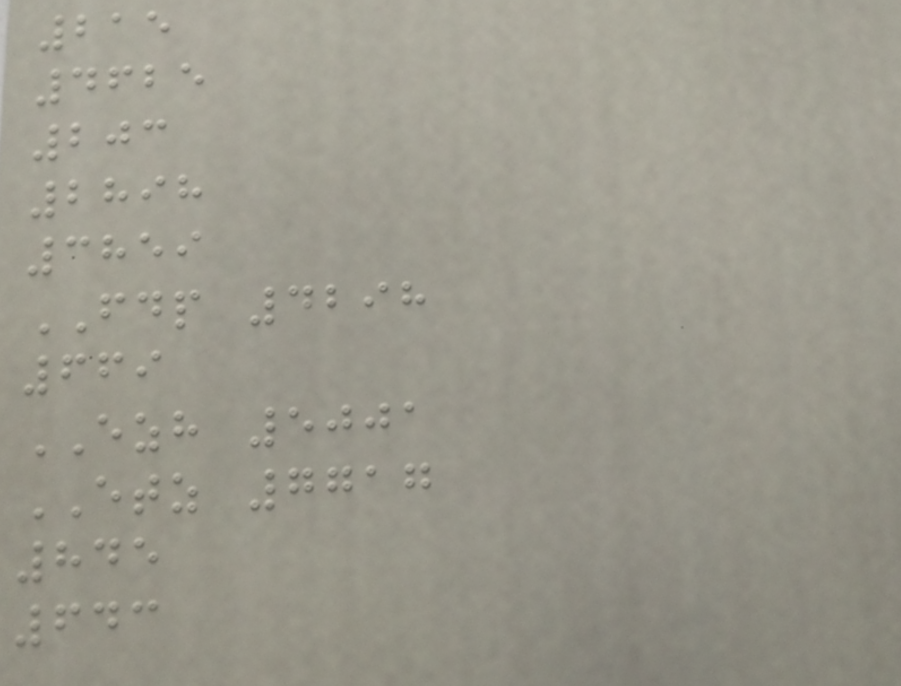215
4625
203
2898
3859
FDP 4298
669
EZH 5001
ETZ 7717
845
643
